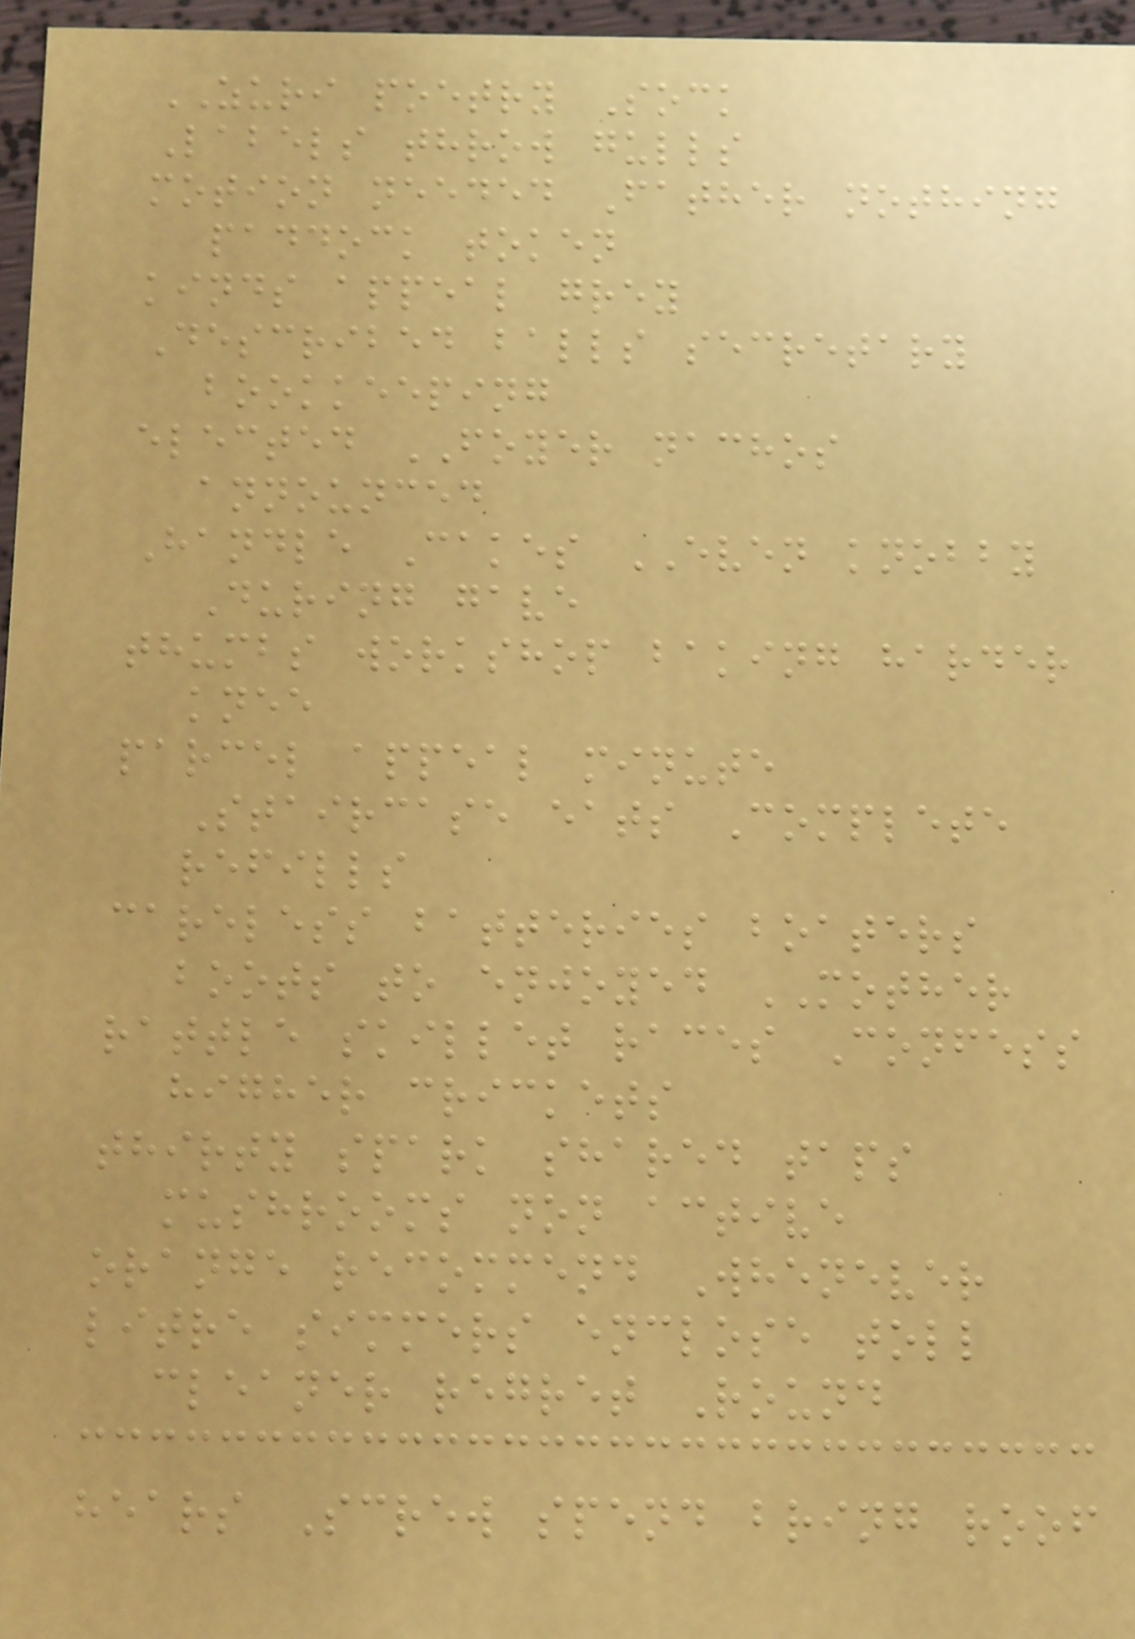ZURI poetry Sock
Labels throw gulls
motion needed Father nothing
paddock token
kinds appeal grey
Described balls secretary
bookkeeping
elected FOYER nachos
announced
Handle Cakes EVEN knobby
During gave
thumbs workshop baking harder
knee
parcel appeal minute
Staircase eats Complete
refills
careless batteries boaters
boots to enjoyed MOTHER
rattle skillet races Confess
higher crickets
thirty spark shared taps
mushrooms non active
orange recommend Whenever
litre simmers enclose toll
cleaner regret Round
hears Screw spend bring roof
